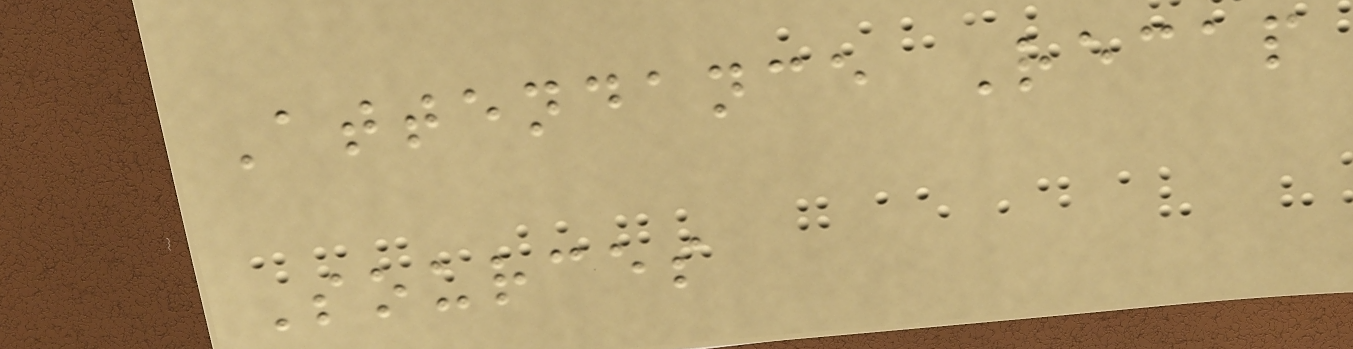Attendance Recap
Sources
